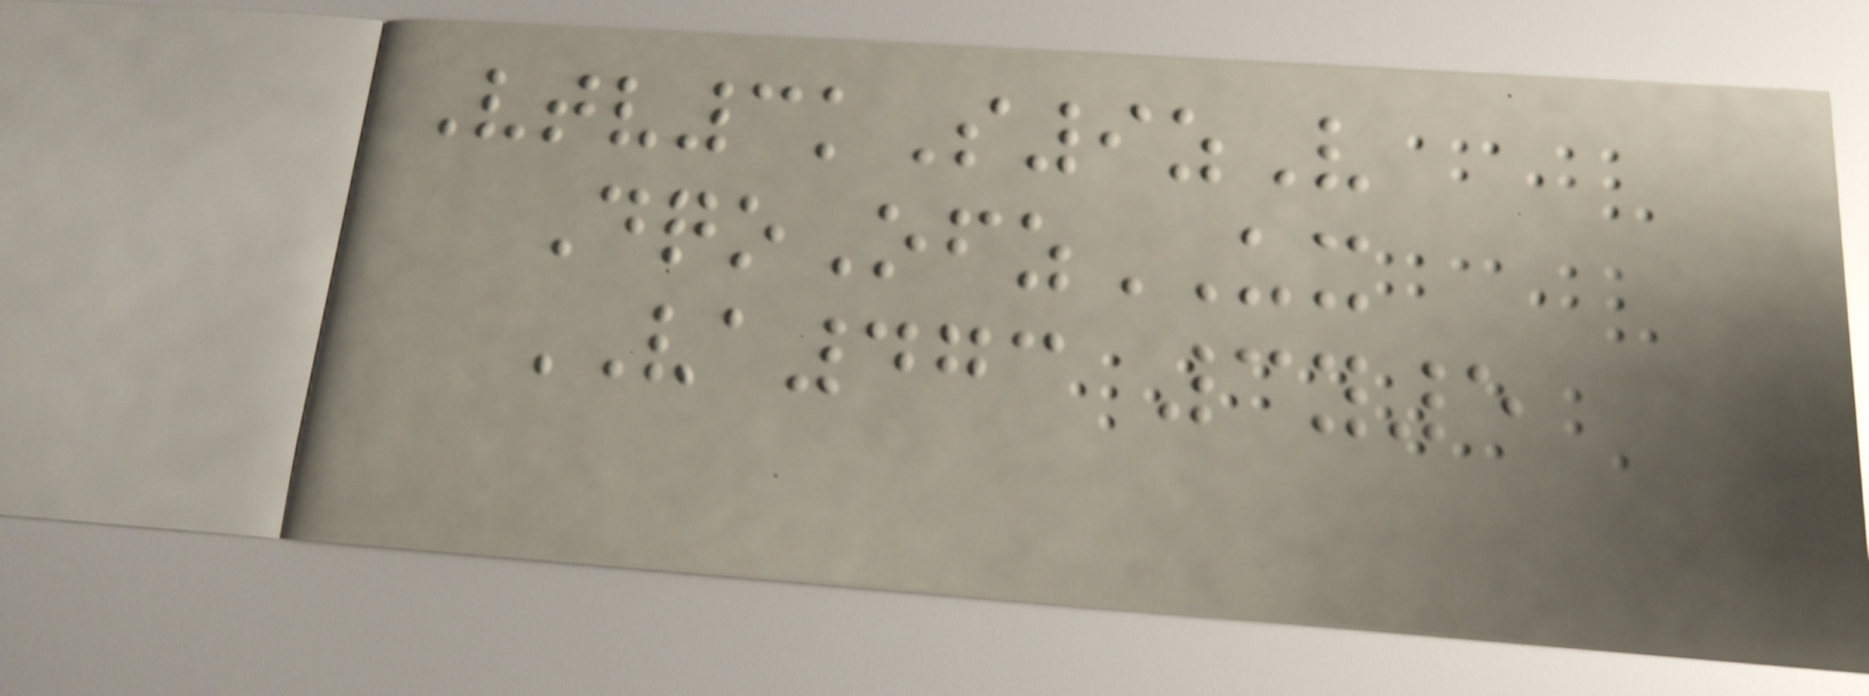Vtv3kS9zV
DqoOfzUX
VA473 3y5
